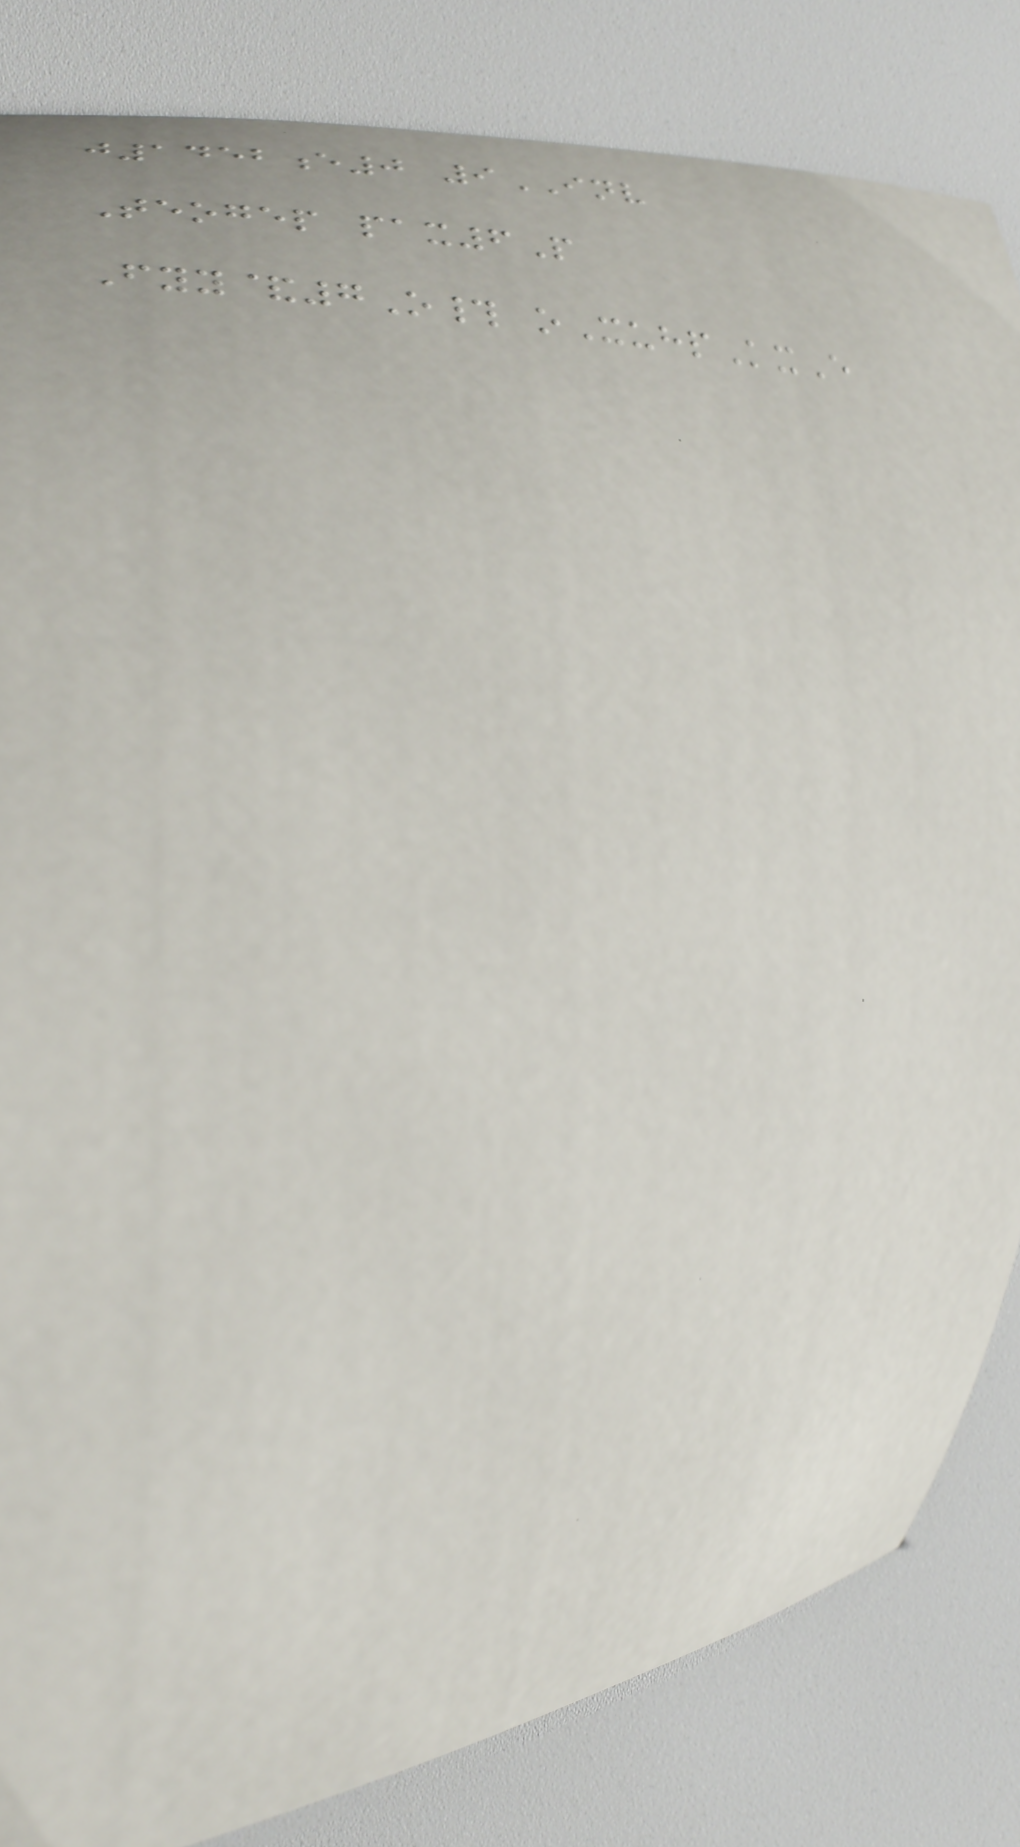j1452e0 9INV
Teogep pax6P
Fyy&7O# oXuhpKxE
